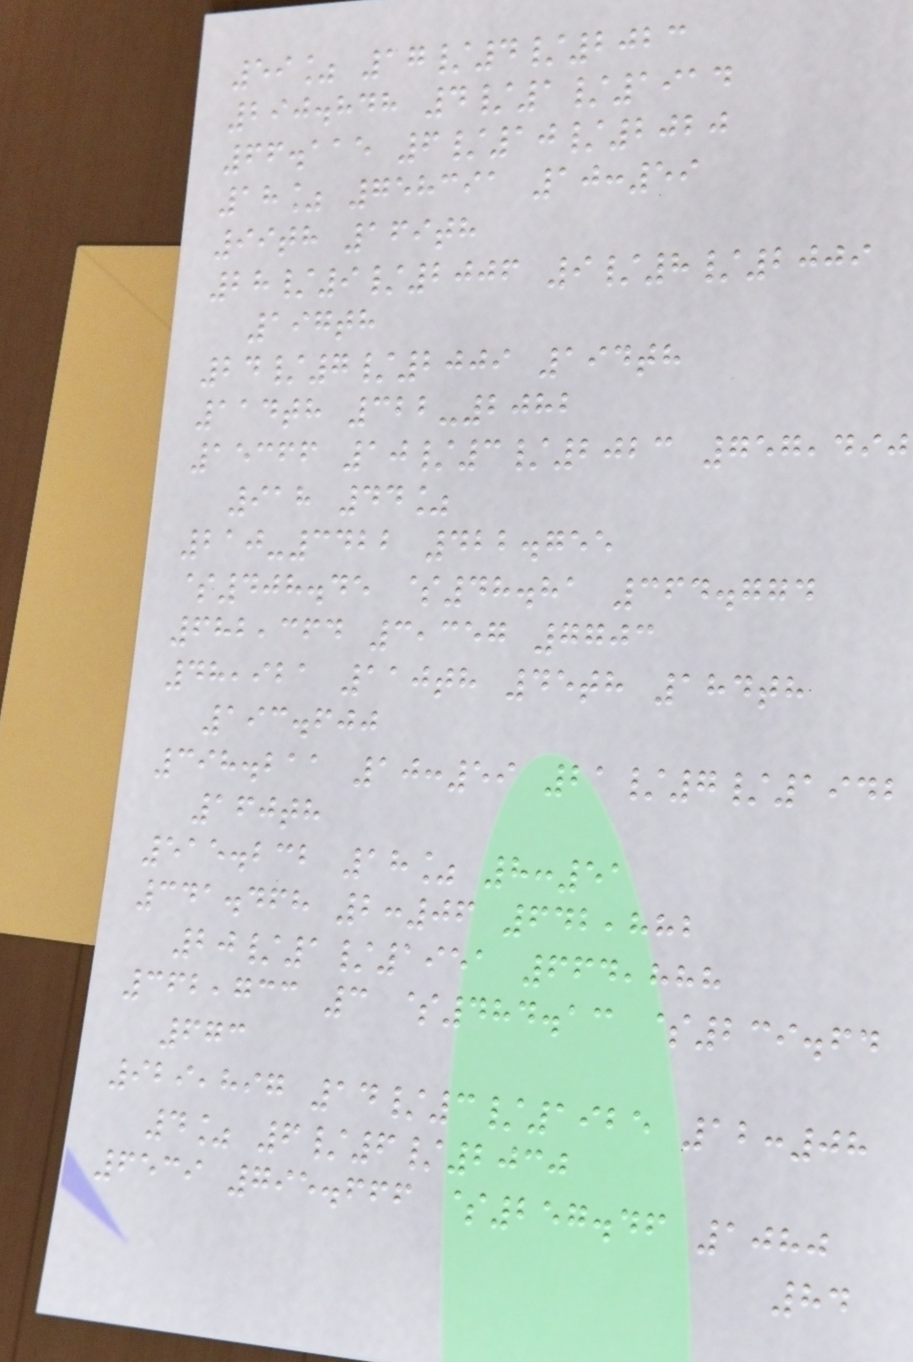59% 17/4/2023
290.848 4/1/1914
66.115 6/10/2020
18% 758391 10:59
99th 169th
28/9/2006 9/8/2009
197th
24/7/2009 194th
114th 322-2082
15366 10/3/2023 757,490
918 44%
210-3422 422.755
$408.45 $48.81 364.774
682,364 3,357 7703
48,921 110th 45th 184th
193.600
398.211 10:59 21/7/1942
160th
515.232 18% 8:51
341.468 2:06 642,882
20/1/1951 664,888
362,733 3 $484.13 $239.64
673
929,897 14/3/1925 12:08
4% 6/6/2030
6539 795.666 $257.46 1080
84
